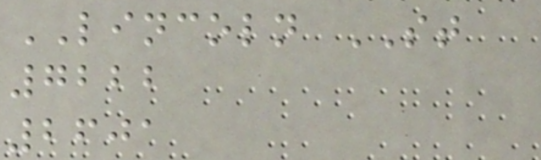LINCOLN ST
7222
2601
